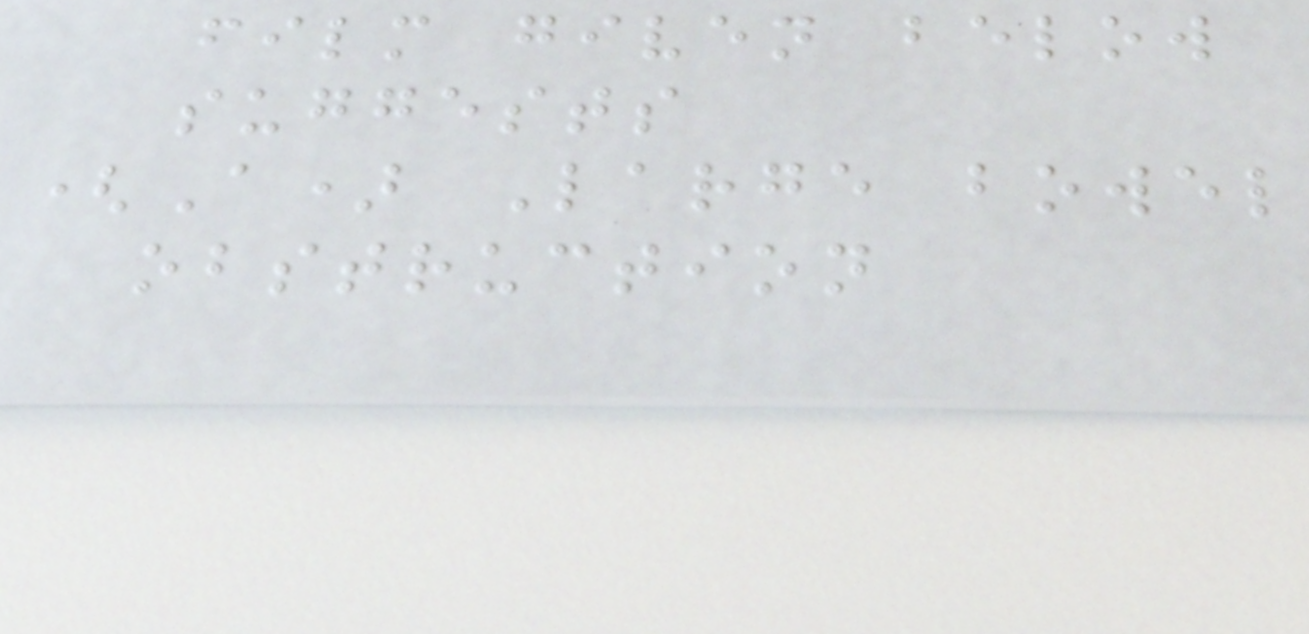film given below
suggests
(A) Large bowel
obstruction
